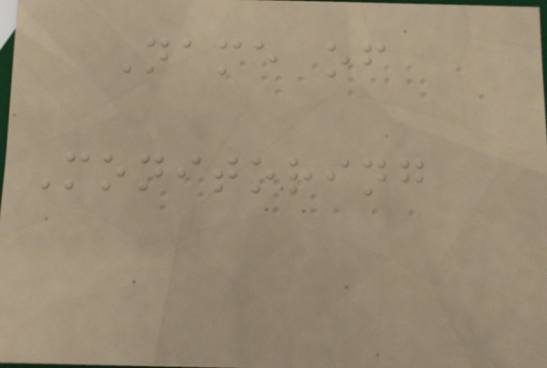Name of
Monitoring
